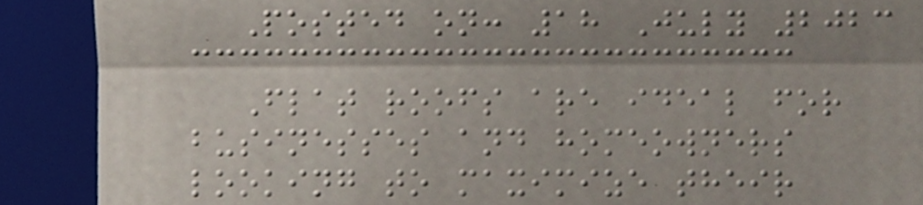Posted on: 18 July 2023
Flat roofs are ideal for
businesses and homeowners
looking to maximize their
